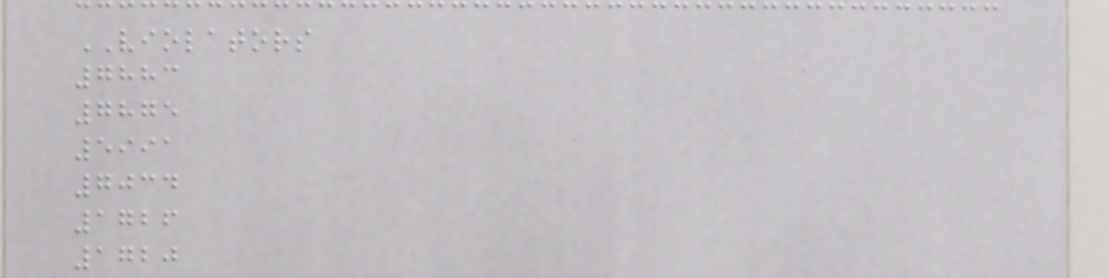VIOLATORS
7883
7875
5991
7034
1726
1720
